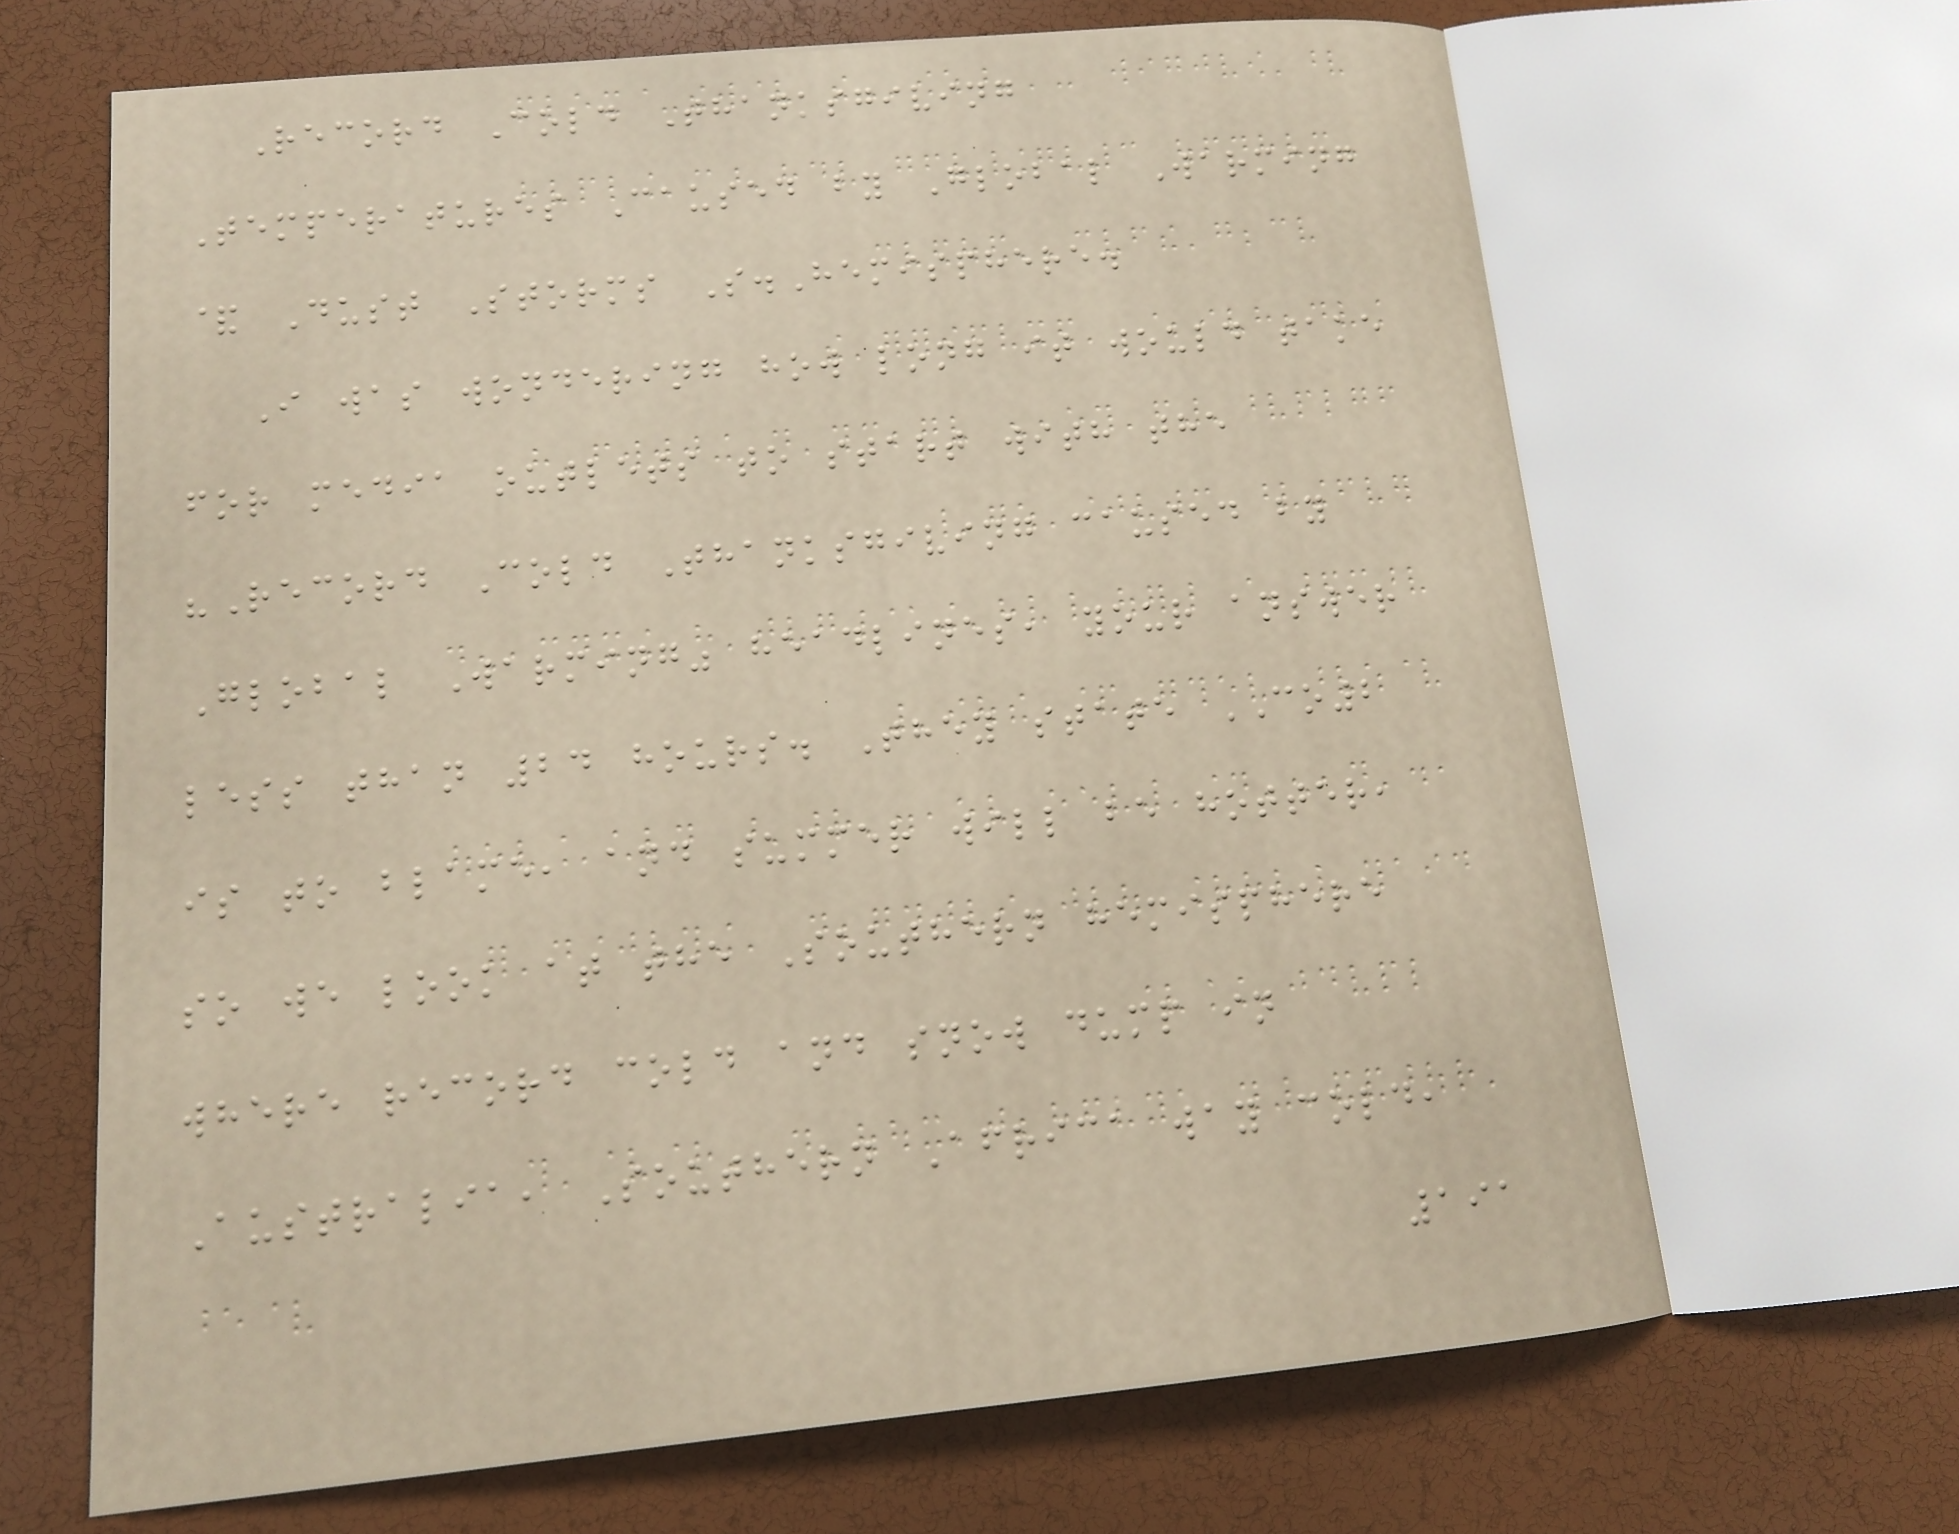Record Cold Thanksgiving
Temperatures Caused by Global Warming
& Dust Storms S.Hemisphere.
I was wondering how long it would take
for media outlets to start with the
"Record Cold Thanksgiving caused by
Global Warming" headlines, your answer
less than 24 hours. They state CO2
is to blame, and summer will be hotter,
so we look at the Southern hemisphere
where record cold and snow dump in
Australia, Southern Africa way cold,
191
